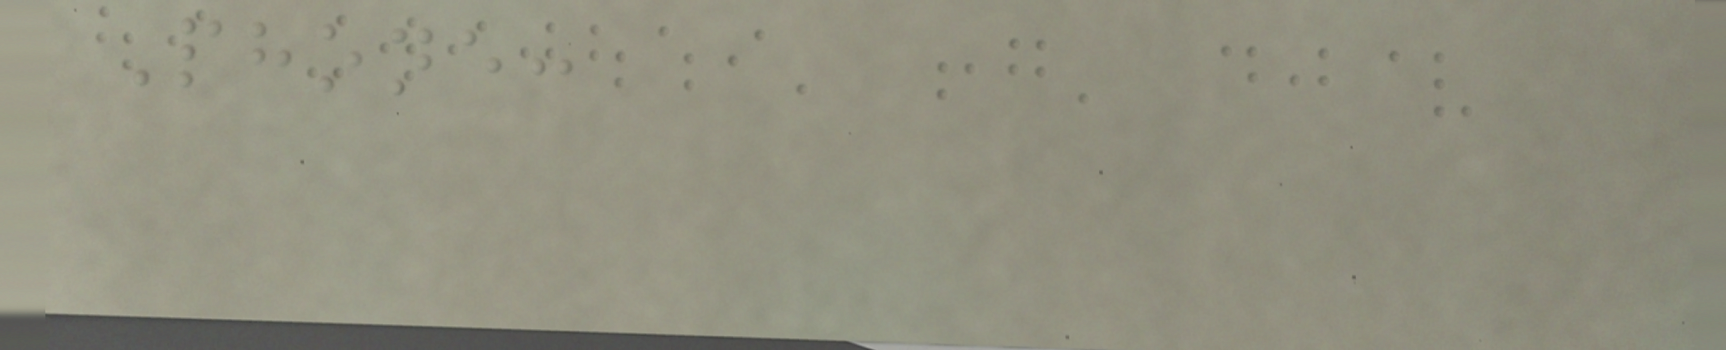Phone:
